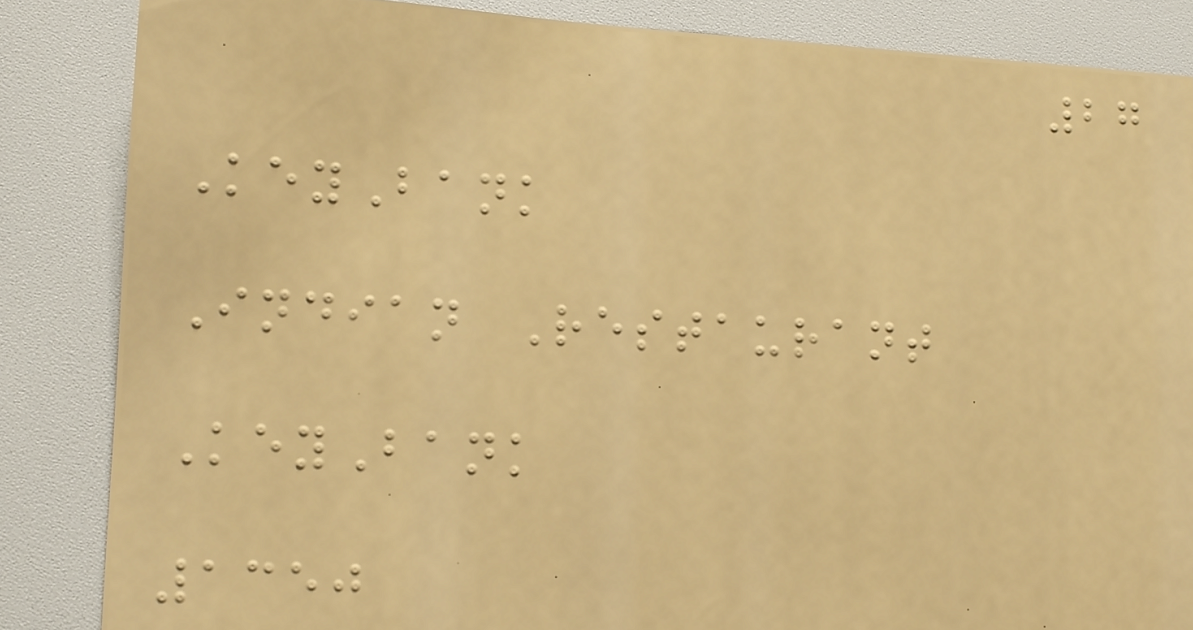27
KeyBank
Indian Restaurant
KeyBank
1350
